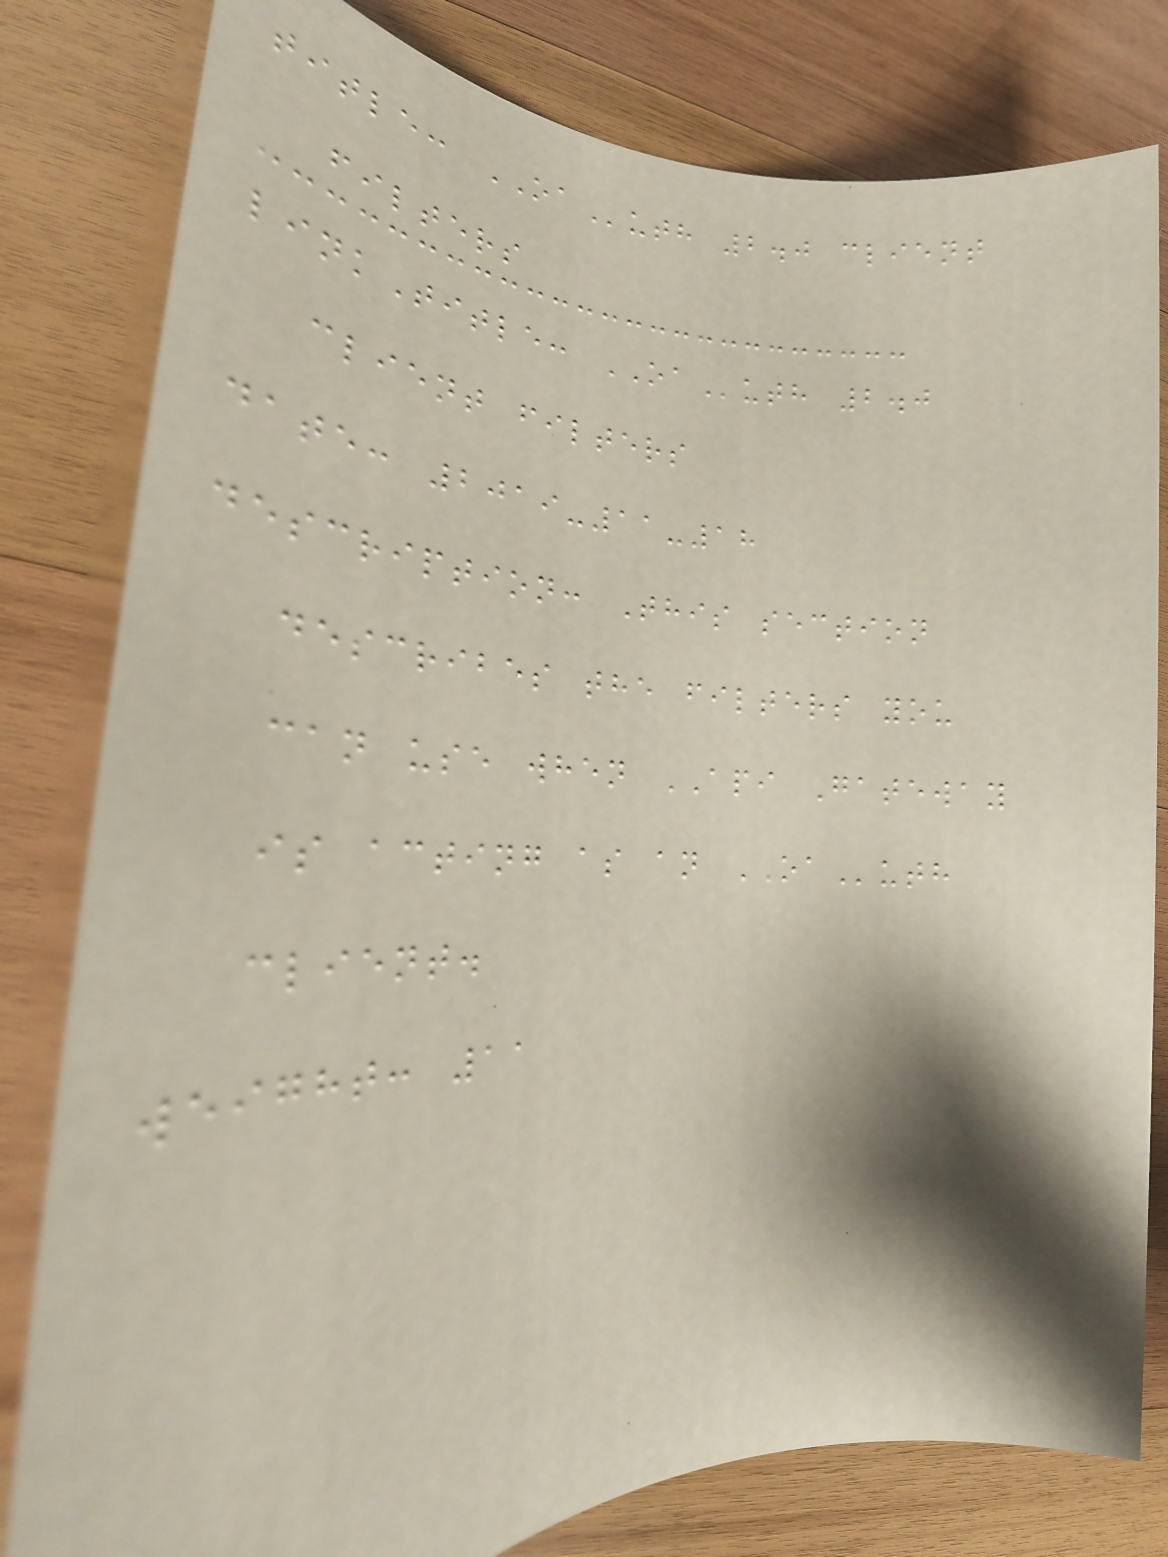title: OAuth 2.0 client
filters
linkTitle: OAuth 2.0
client filters
date: 2019-11-18
description: This section
describes the filters you
can use when API Gateway
is acting as an OAuth
client.
weight: 11
